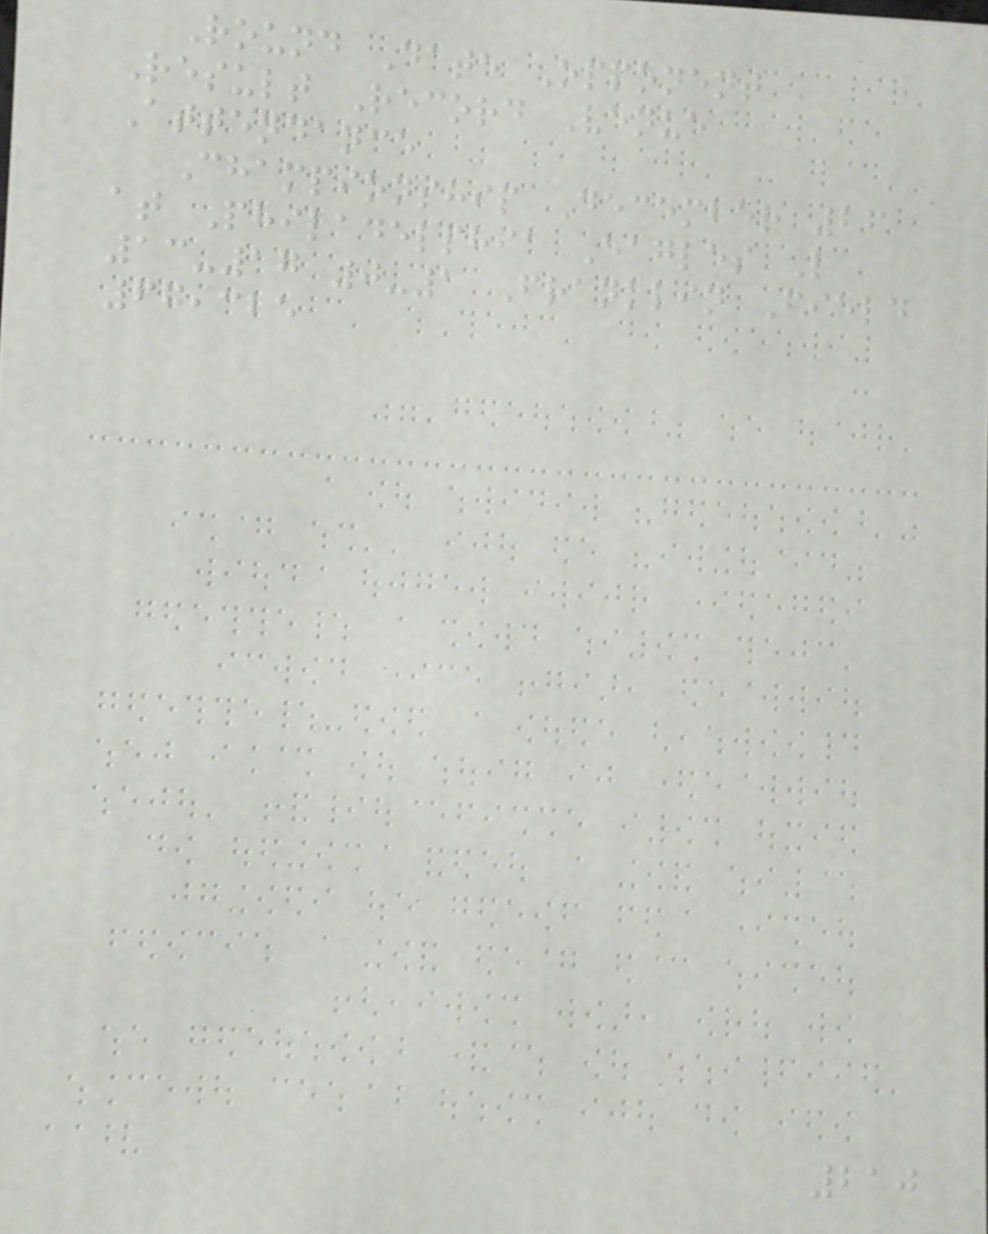Round Date Opponent
Result Record Venue
Attendance
Championship December 26
at Philadelphia Eagles L
13-17 0-1 Franklin Field
67,325
210
